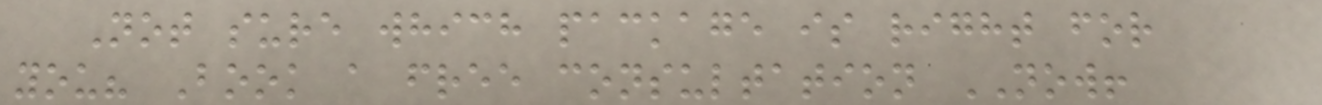Not sure which package is right for
you? Book a free consultation NOW!
